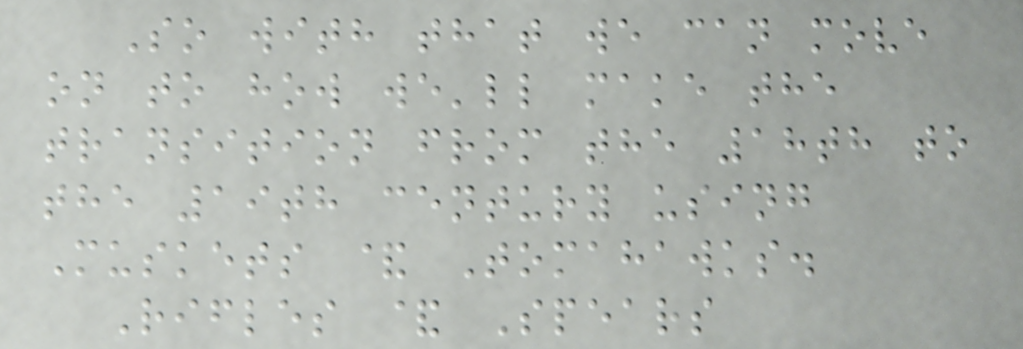So with that we can move
on to how we'll make the
transition from the 18th to
the 19th century using
Muskets & Tomahawks.
Rifles & Spears
